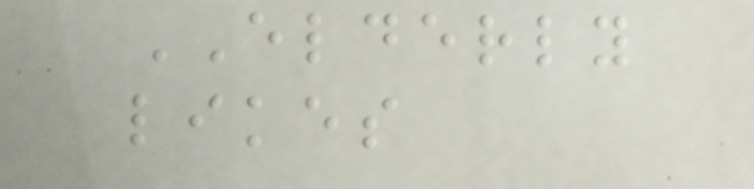ELDERLY
likes
